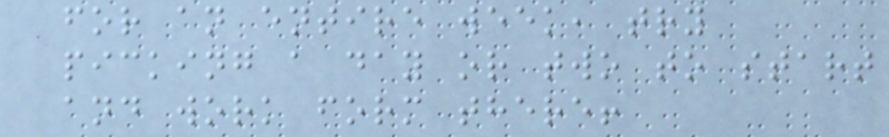for an entire week, try
picking a day or two to start
and work form there!
